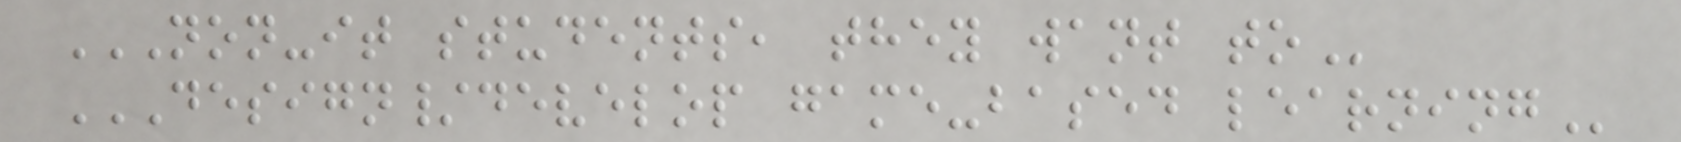NON-IT STUDENTS, THEY WANT TO
DESIGN/DEVELOP GAME-BASED LEARNING
